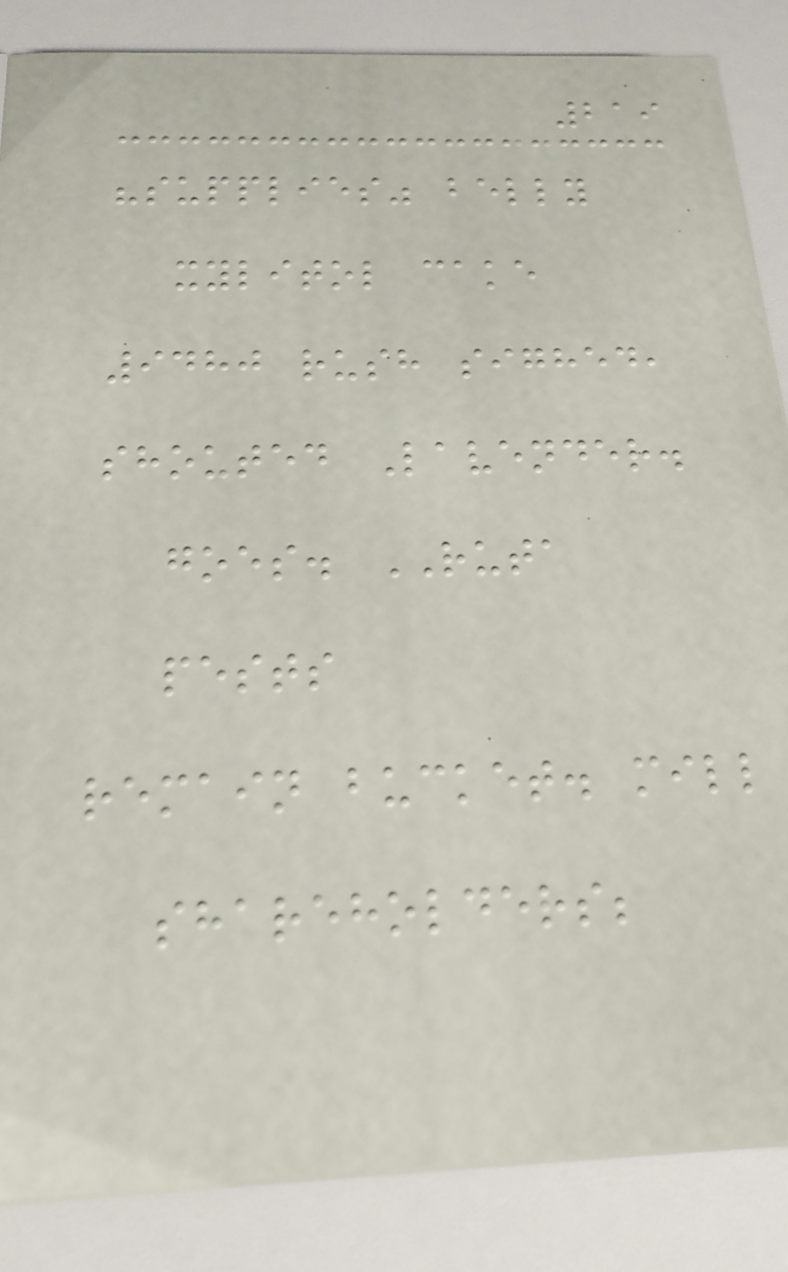219
"supplies" belly
xylitol cake
9480 rush sighed,
shouted Lavender.
goes. RUTA
pests
remain bucket. mill
shareholders;
